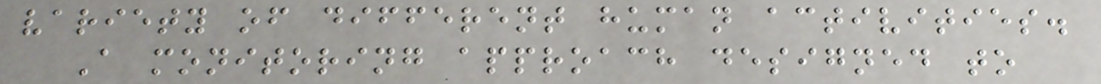variety of different human activities.
A monitoring approach designed to
